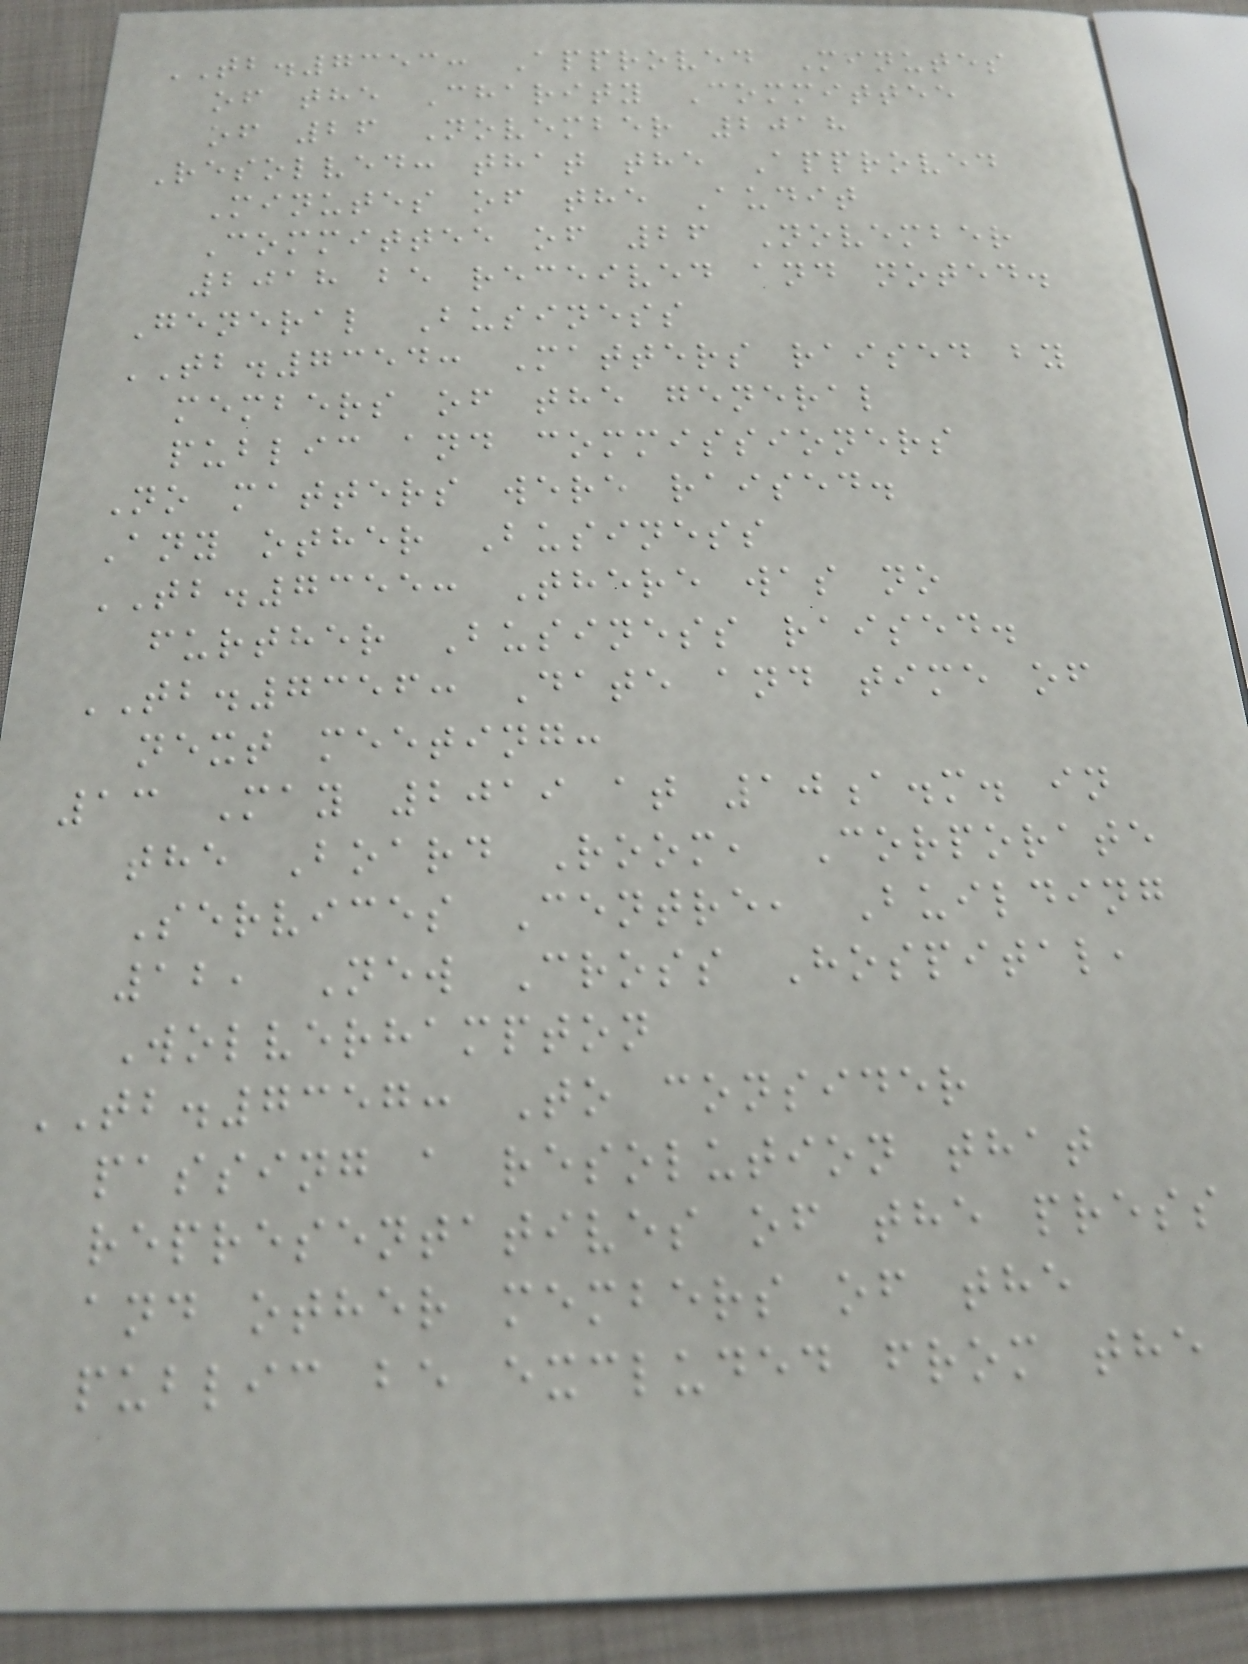TB.7353: Approved Minutes
of the Charity Committee
of 26 November 2018
Resolved: that the Approved
Minutes of the Audit
Committee of 26 November
2018 be received and noted.
General Business
TB.7354: Matters raised by
members of the general
public and commissioners
No matters were raised.
Any other Business
TB.7355: There was no
further Business raised.
TB.7356: Date and time of
next meeting:
13 May 2019 at 10a.m. in
the Board Room, Corporate
Services Centre, Building
12, New Cross Hospital,
Wolverhampton
TB.7357: To consider
passing a resolution that
representatives of the press
and other members of the
public be excluded from the
